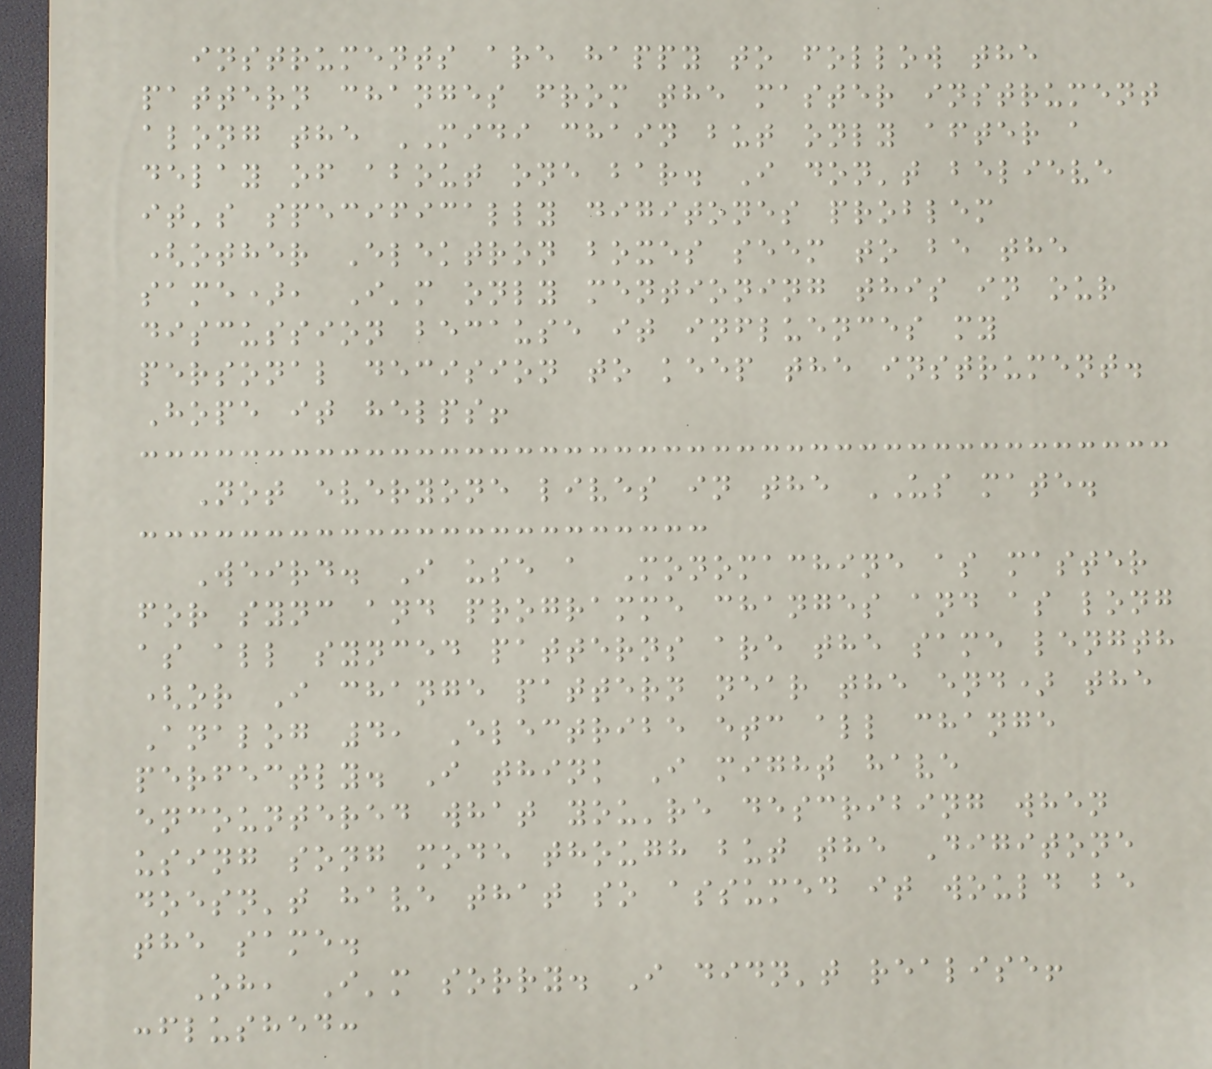instruments are happy to follow the
pattern changes from the master instrument
along the MIDI chain but only after a
delay of about one bar. I don't believe
it's specifically digitones problem
(other Elektron boxes seem to be the
same), I'm only mentioning this in our
discussion because it influences my
personal decision to keep the instrument.
Hope it helps!
Not everyone lives in the US mate.
Weird. I use a Monomachine as master
for sync and programme changes and as long
as all synced patterns are the same length
(or I change pattern near the end) the
Analog 4, Electribe etc all change
perfectly. I think I might have
encountered what you're describing when
using song mode though but the Digitone
doesn't have that so assumed it would be
the same.
Oh, I'm sorry. I didn't realise!
:flushed:
